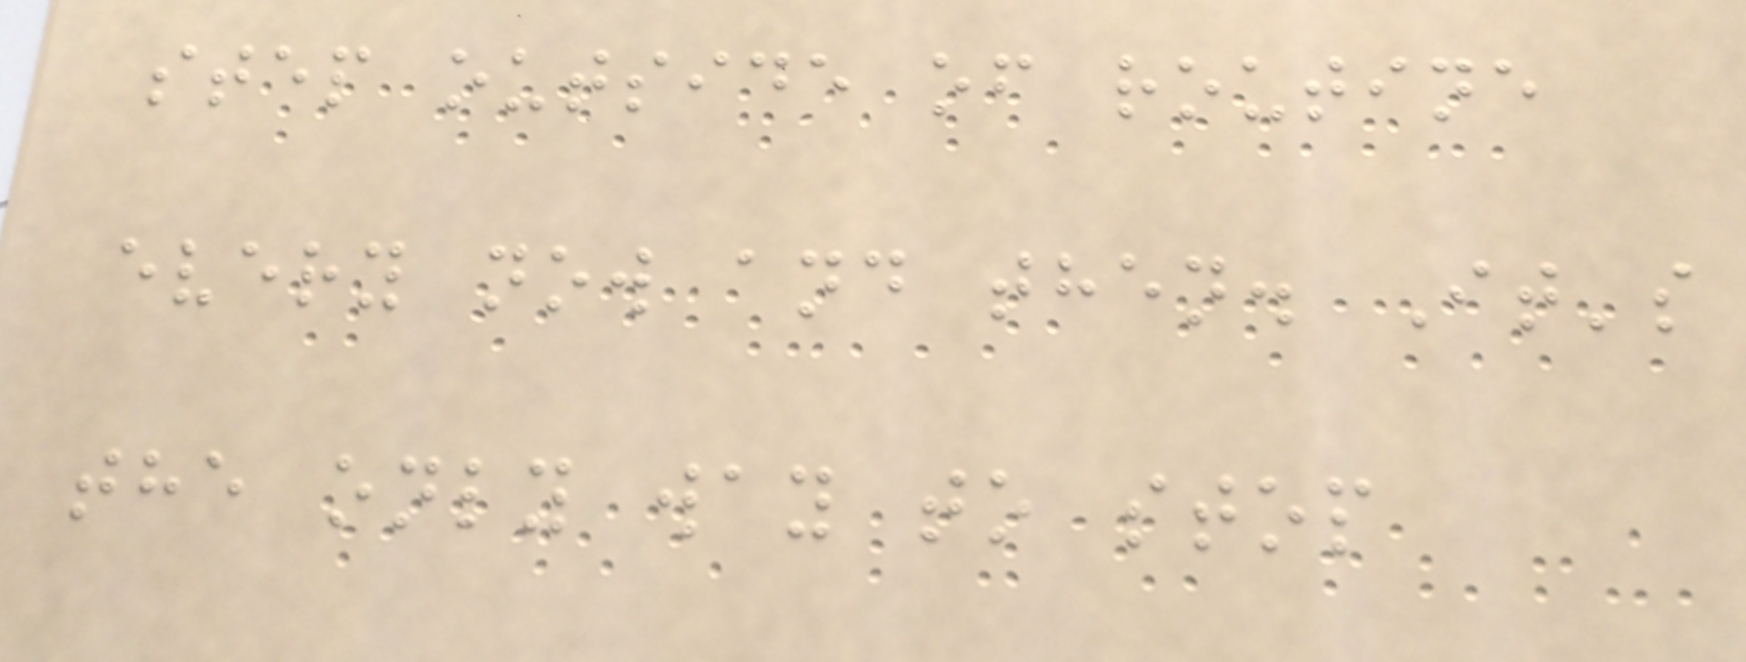step outside of routine
every now and then. It's
the only way to stop
